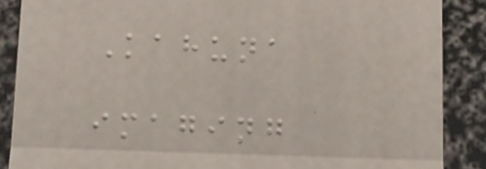Kahuna
imaging
